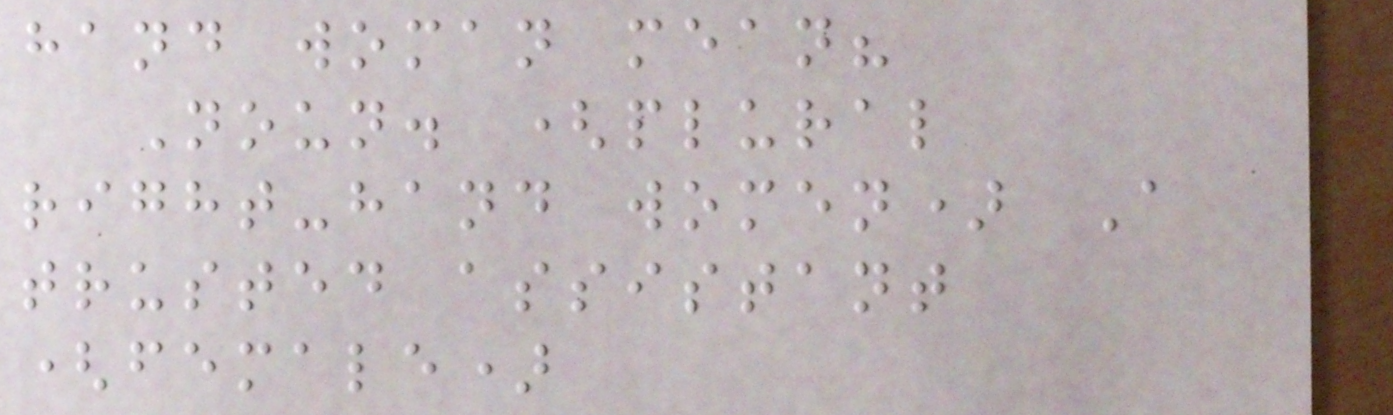hand woman mean?
Noun. (plural
right-hand women) A
trusted assistant
(female)
